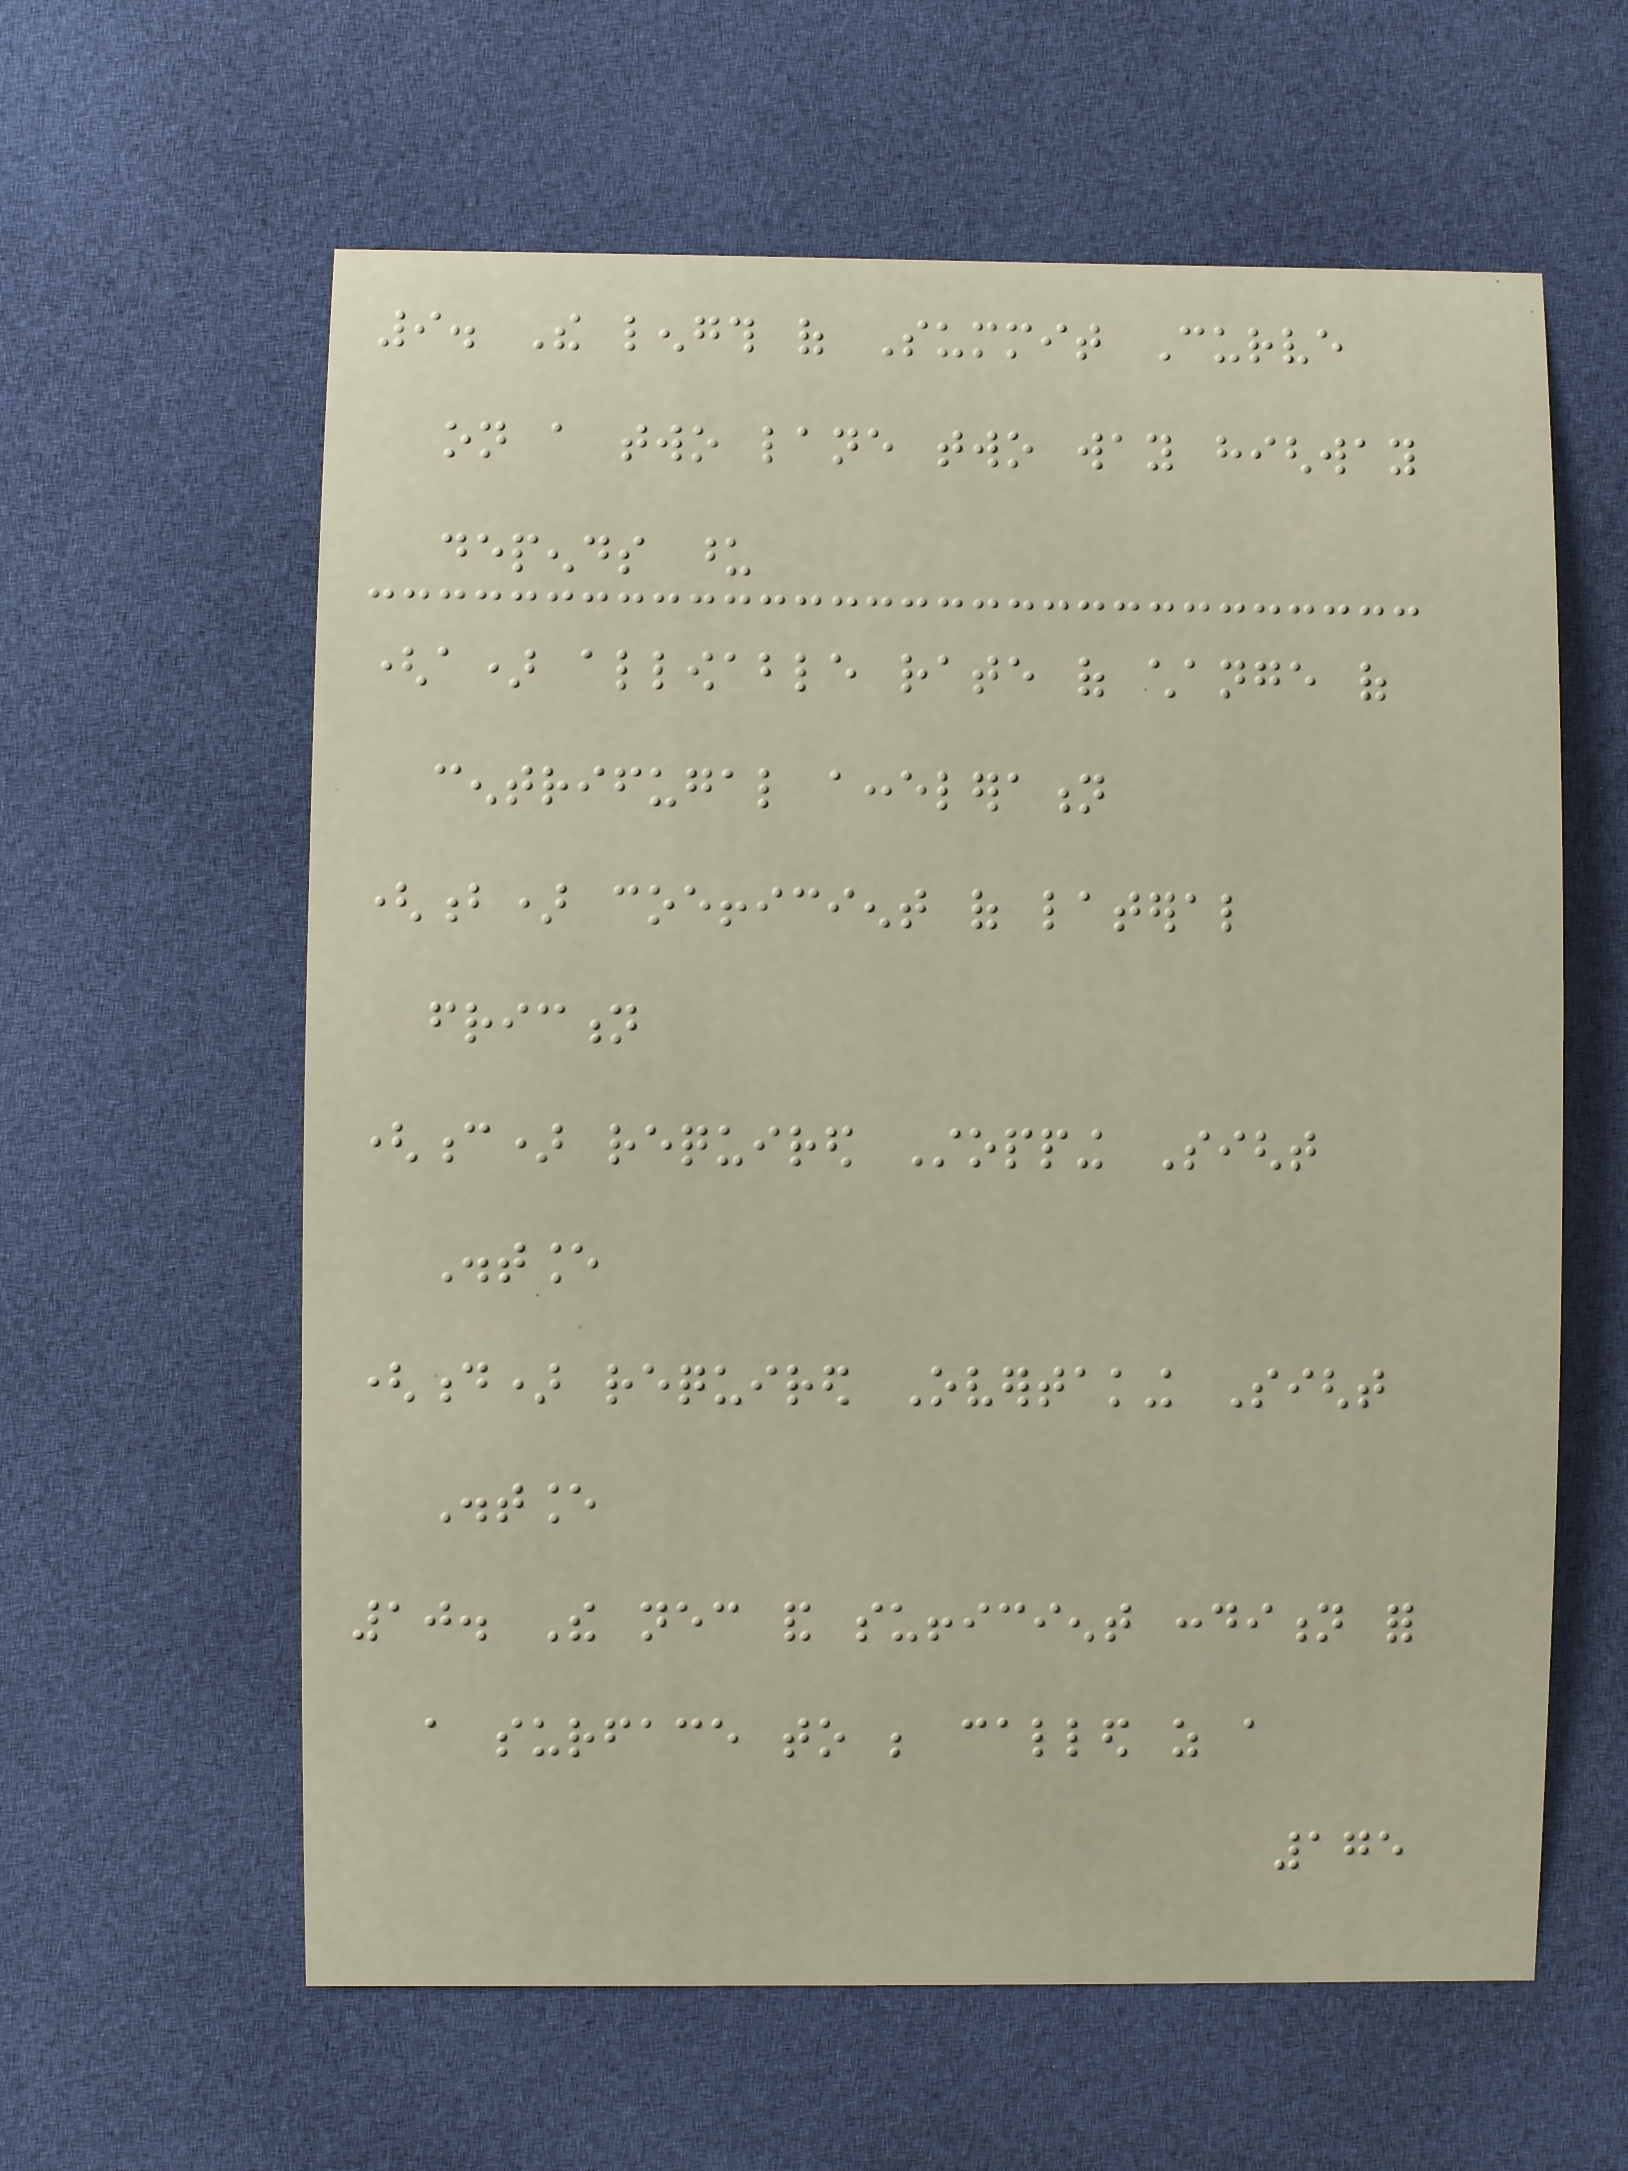9. The length of Summit Curve
on a two lane two way highway
depends upon
(a) allowable rate of change of
centrifugal acceleration
(b) coefficient of lateral
friction
(c) required Stopping Sight
Distance
(d) required Overtaking Sight
Distance
10. The necessary and sufficient condition for
a surface to be called as a
175
